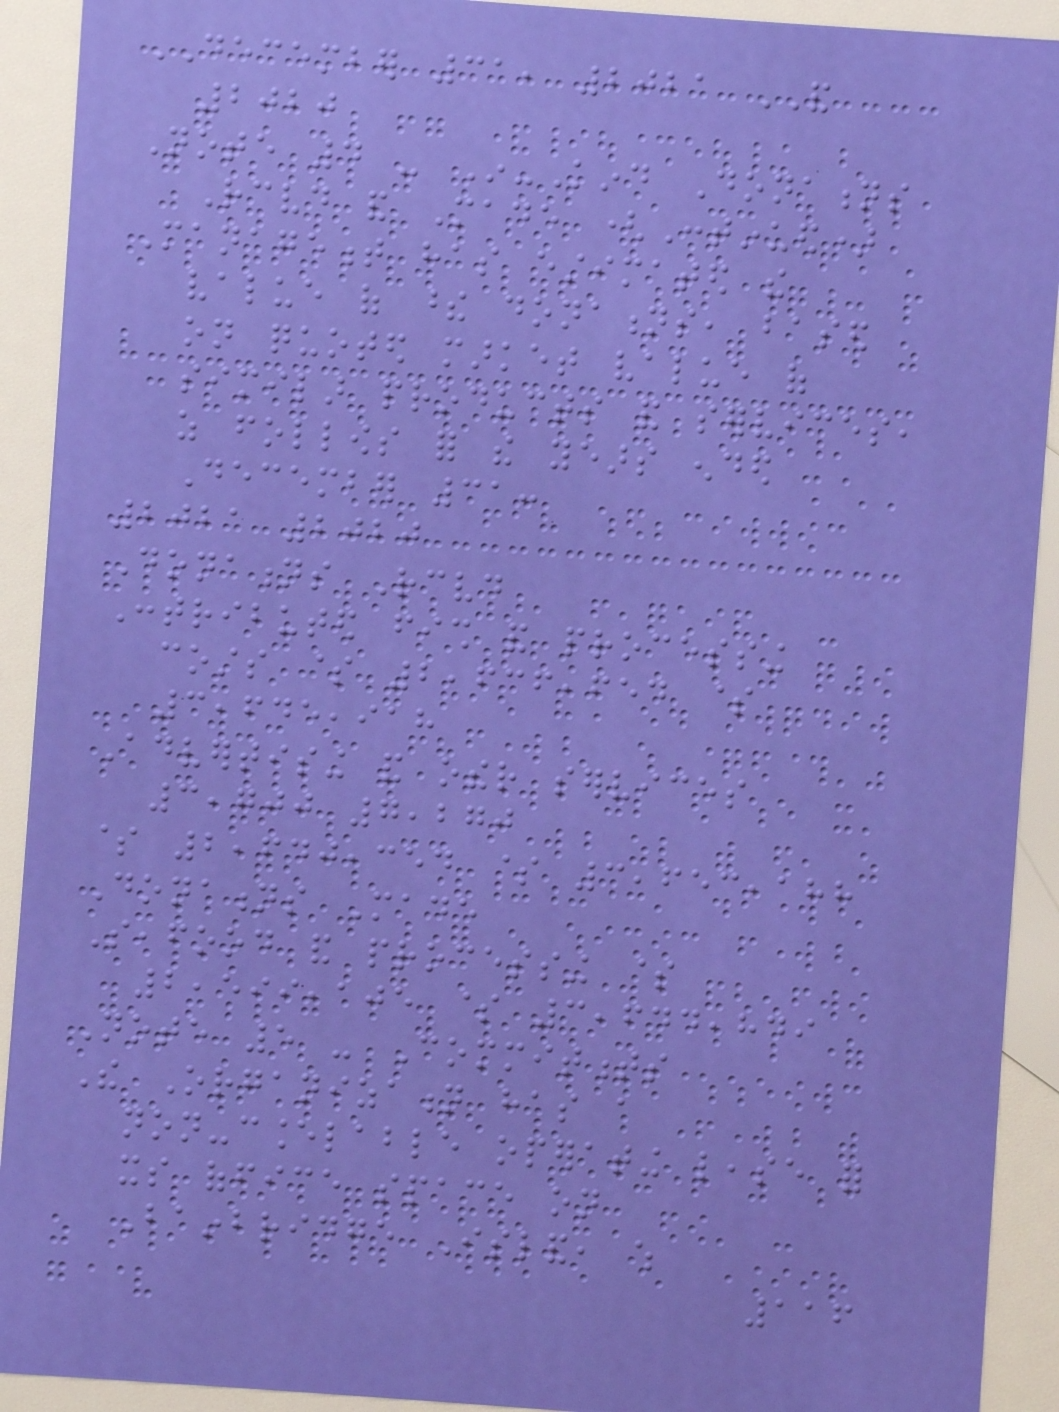DECEMBER 31, 2021 AND
2020
Note 4 - In-Kind Donations
Received and Made (Continued)
Management has estimated the
value of these donations, based
on quoted market value of
similar products and services,
as follows for the years ended
December 31:
2021 2020
Donations Received
Contributed fish and processing
costs $ 2,636,654 $
3,645,918
Advertising and other services
3,700 7,270
$ 2,640,354 $ 3,653,188
Donations Made
Seafood and processing $
2,599,105 $ 3,644,849
Note 5 - Commitments
The Organization has a
non-cancelable operating lease for
its office space on
Bainbridge Island, which
116
